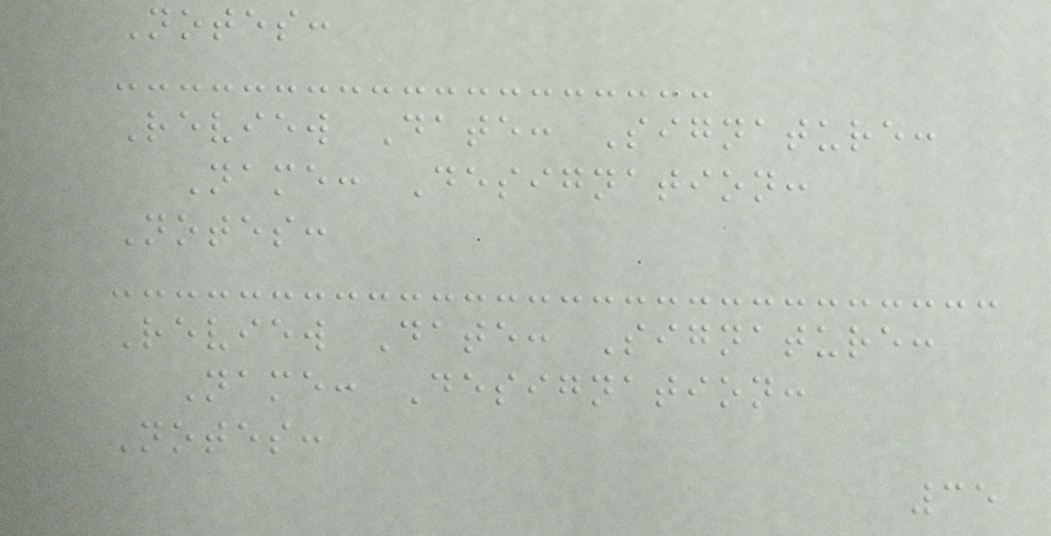Notes:
Review Date: Signature:
Name: Designation:
Notes:
Review Date: Signature:
Name: Designation:
Notes:
35
